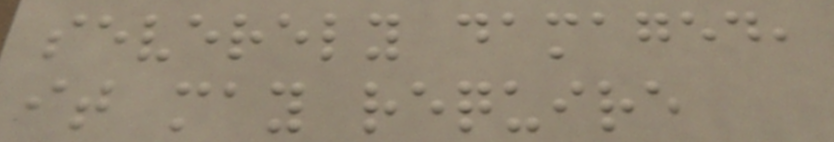severely damaged,
it may require
